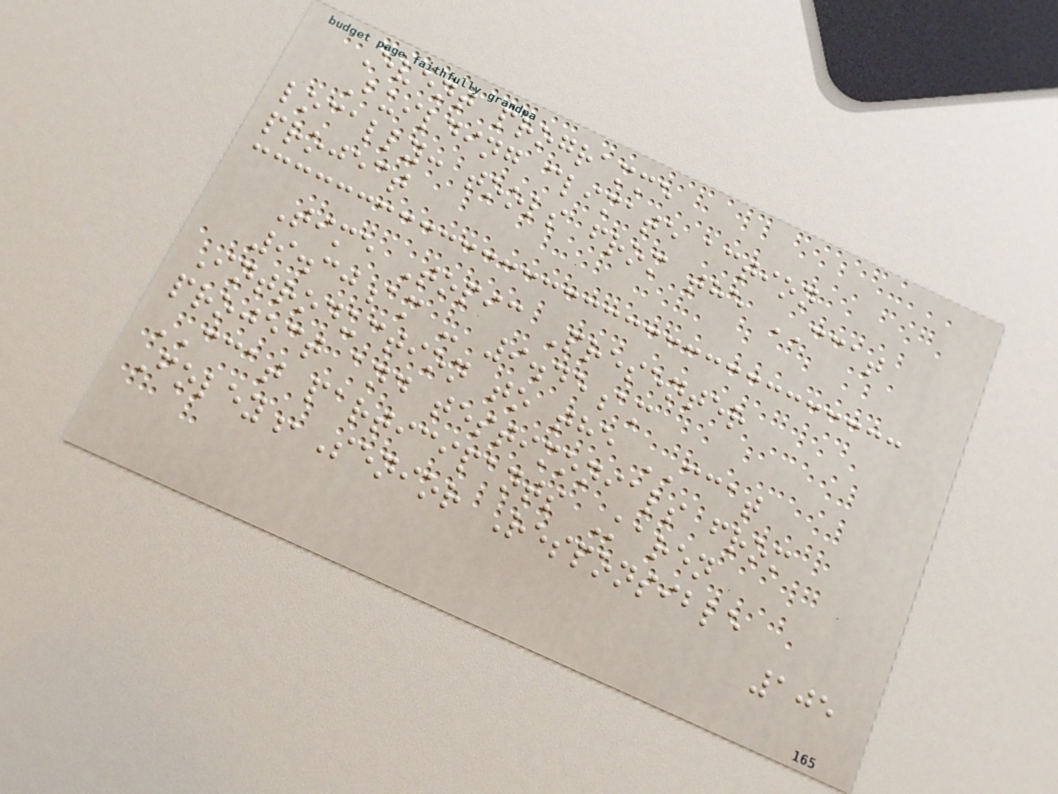Event programme
Building climate action
locally: tools from the CCAT
project
Time Topic Presenter
9.30am - 9.45am
Introduction to the CCAT
project and testimonials from
CCAT participants Karen
Foley,Senior Responsible
105
